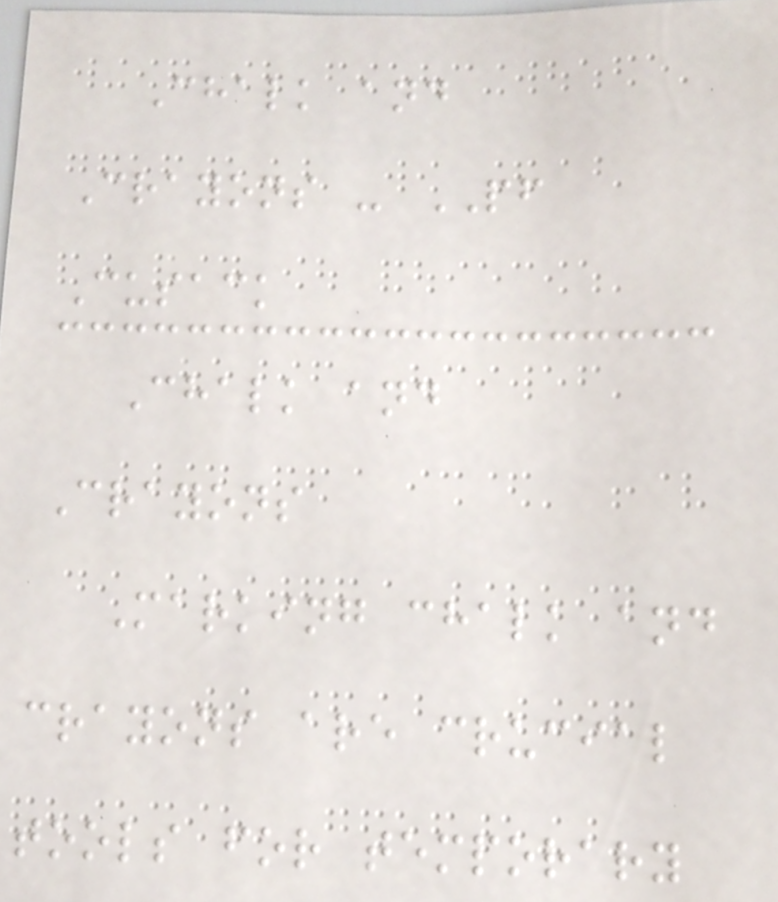Chalk and
Crayons - PF
Cusack
Chalk and
Crayons
Marking chalk and
crayons are crucial
tools for temporary
